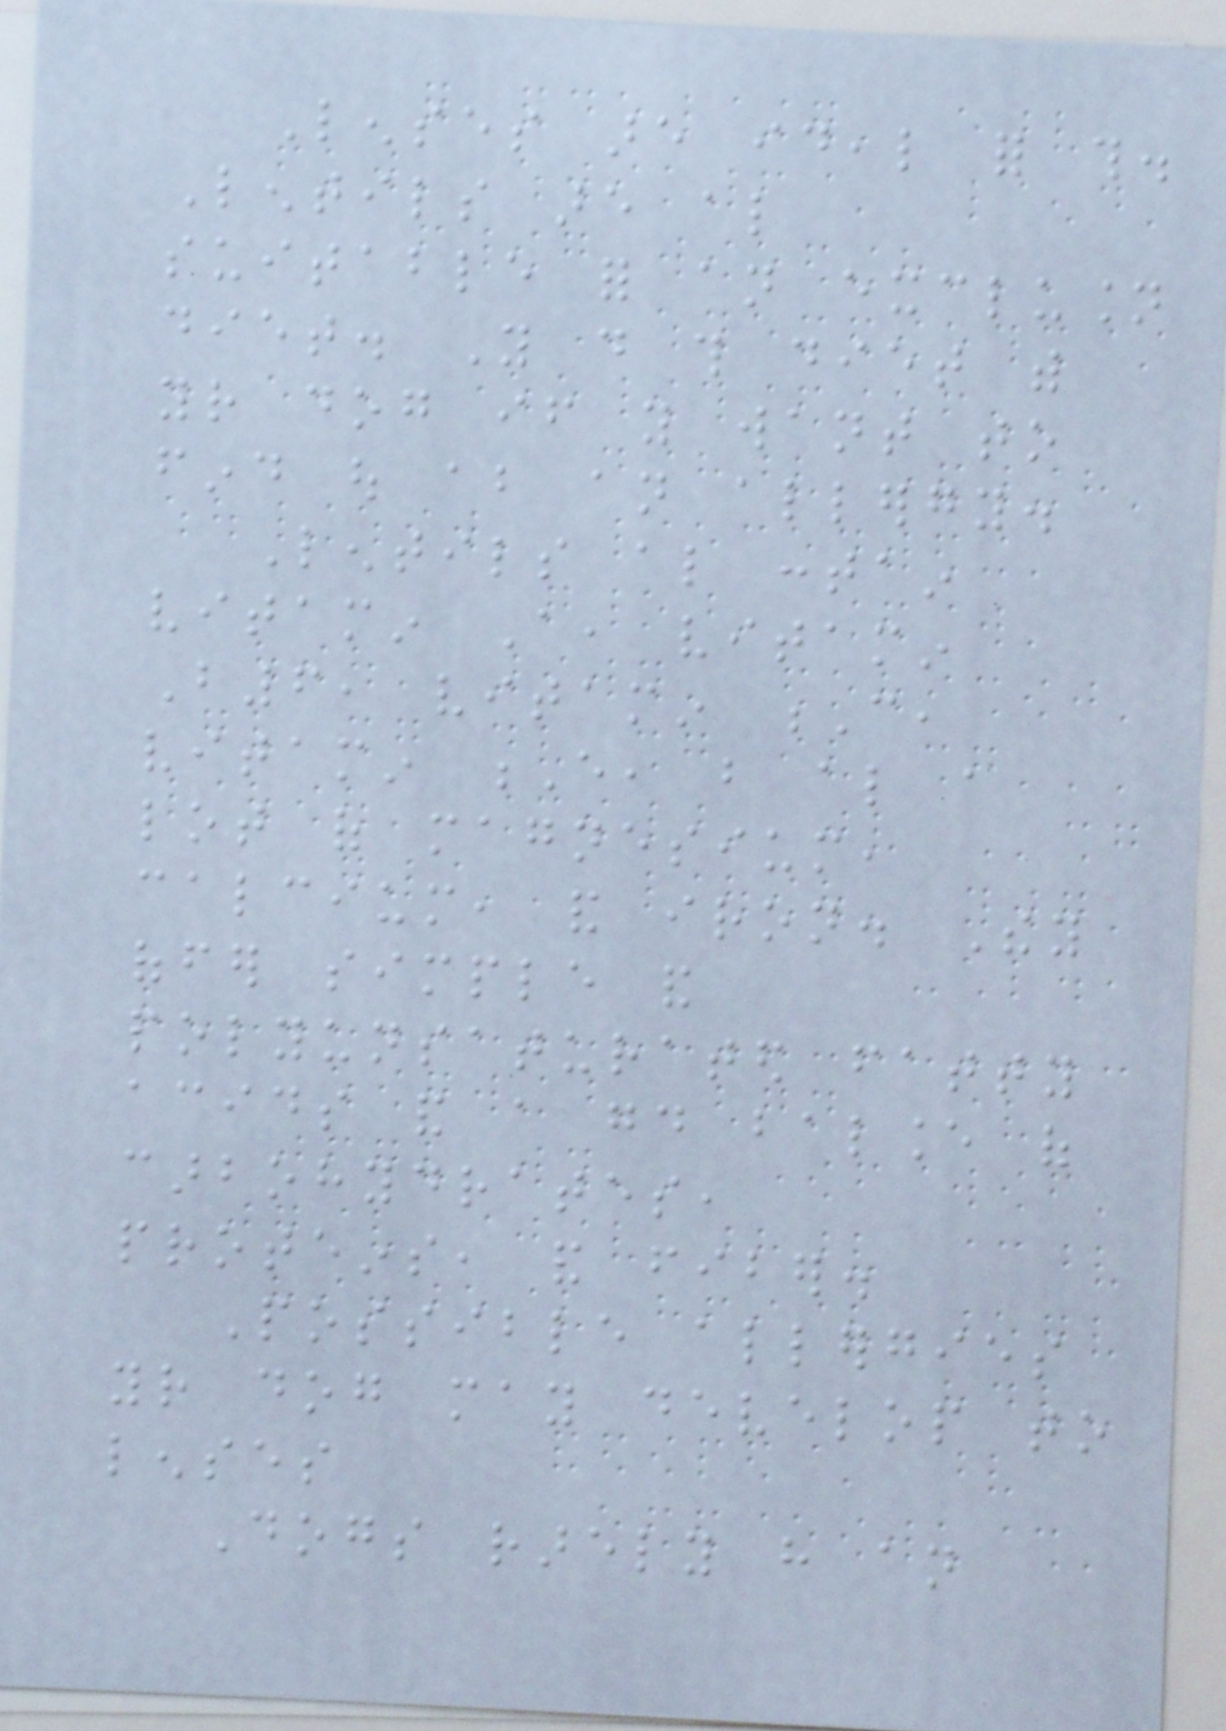Lenses are ideal for this.
Lentils are also
suitable for an exclusion
diet. You do this diet with
your dog if you want to
find out about an allergy.
Lentils also contain
vitamin A, vitamin
B6, vitamin C,
vitamin E, but also a
lot of magnesium,
calcium, and iron. They
offer simple and
polyunsaturated fatty
acids and a good balance of
carbohydrates,
proteins, and fiber.
Possible allergies
your dog may develop to
lenses
Dogs rarely have an
